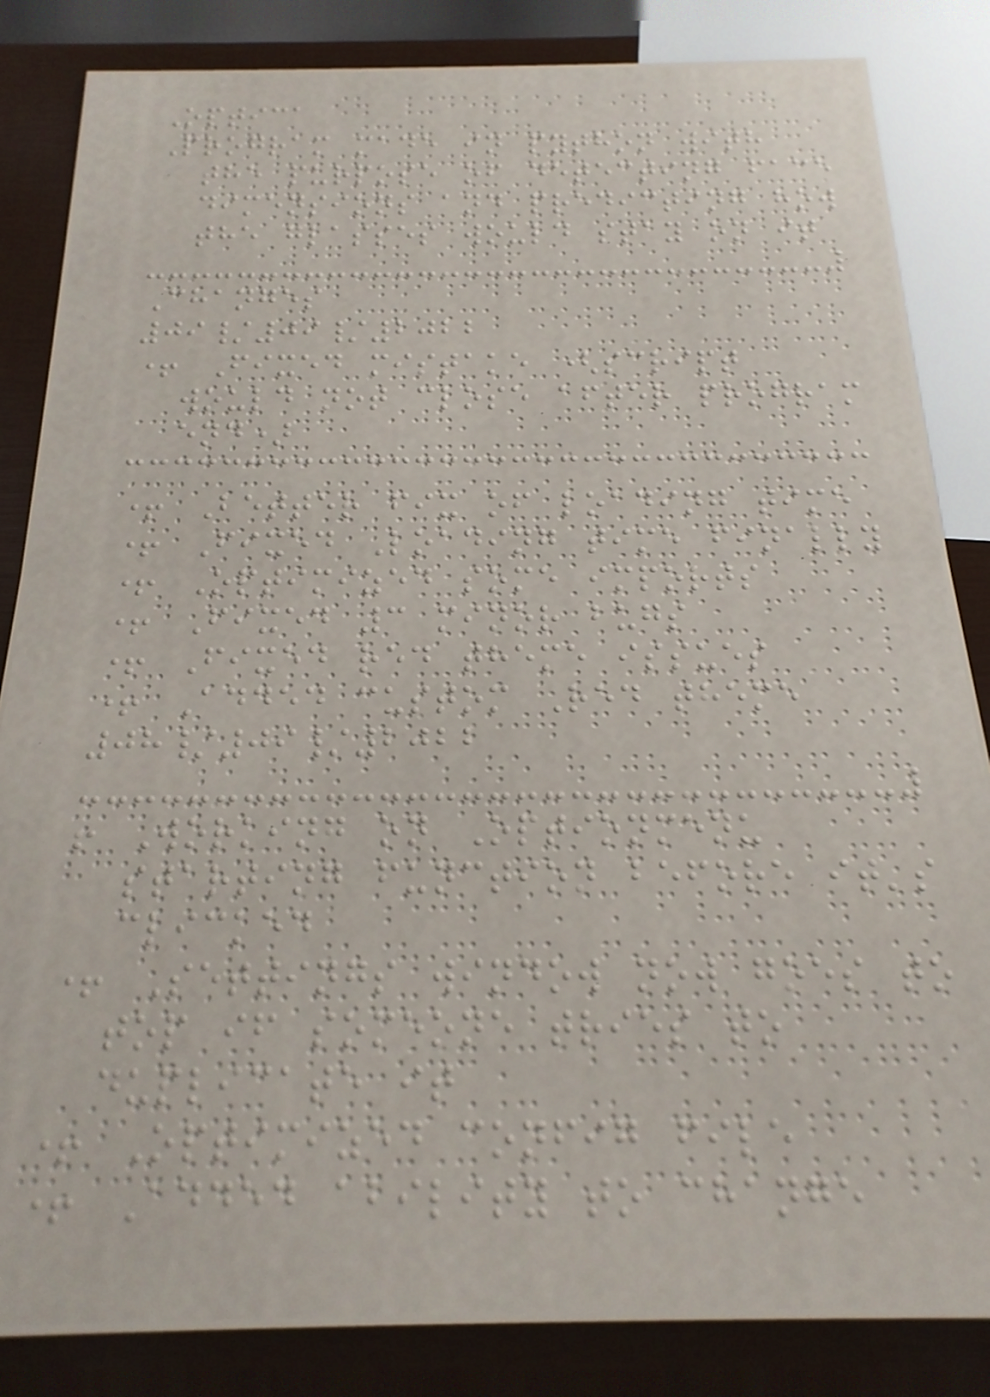Optica
Program made in python with
the purpose of detecting face
dimensions and predicting how
the glasses would stay on it
Changes
09/09/2022
+ Fixed mistake (script
would not close after program
end)
+ Better fix of loading time
+ Fixed Loading time finally
+ Optimized some imports
+ Fixed 3 minor bugs
+ Fixed red theme issues
+ Added custom Red theme
08/09/2022
! Working on Optionmenu
starting function before it's
clicked
+ Settings window now goes to
top if someone tries to
duplicate it
+ Optimized config file
+ Added ability to change
